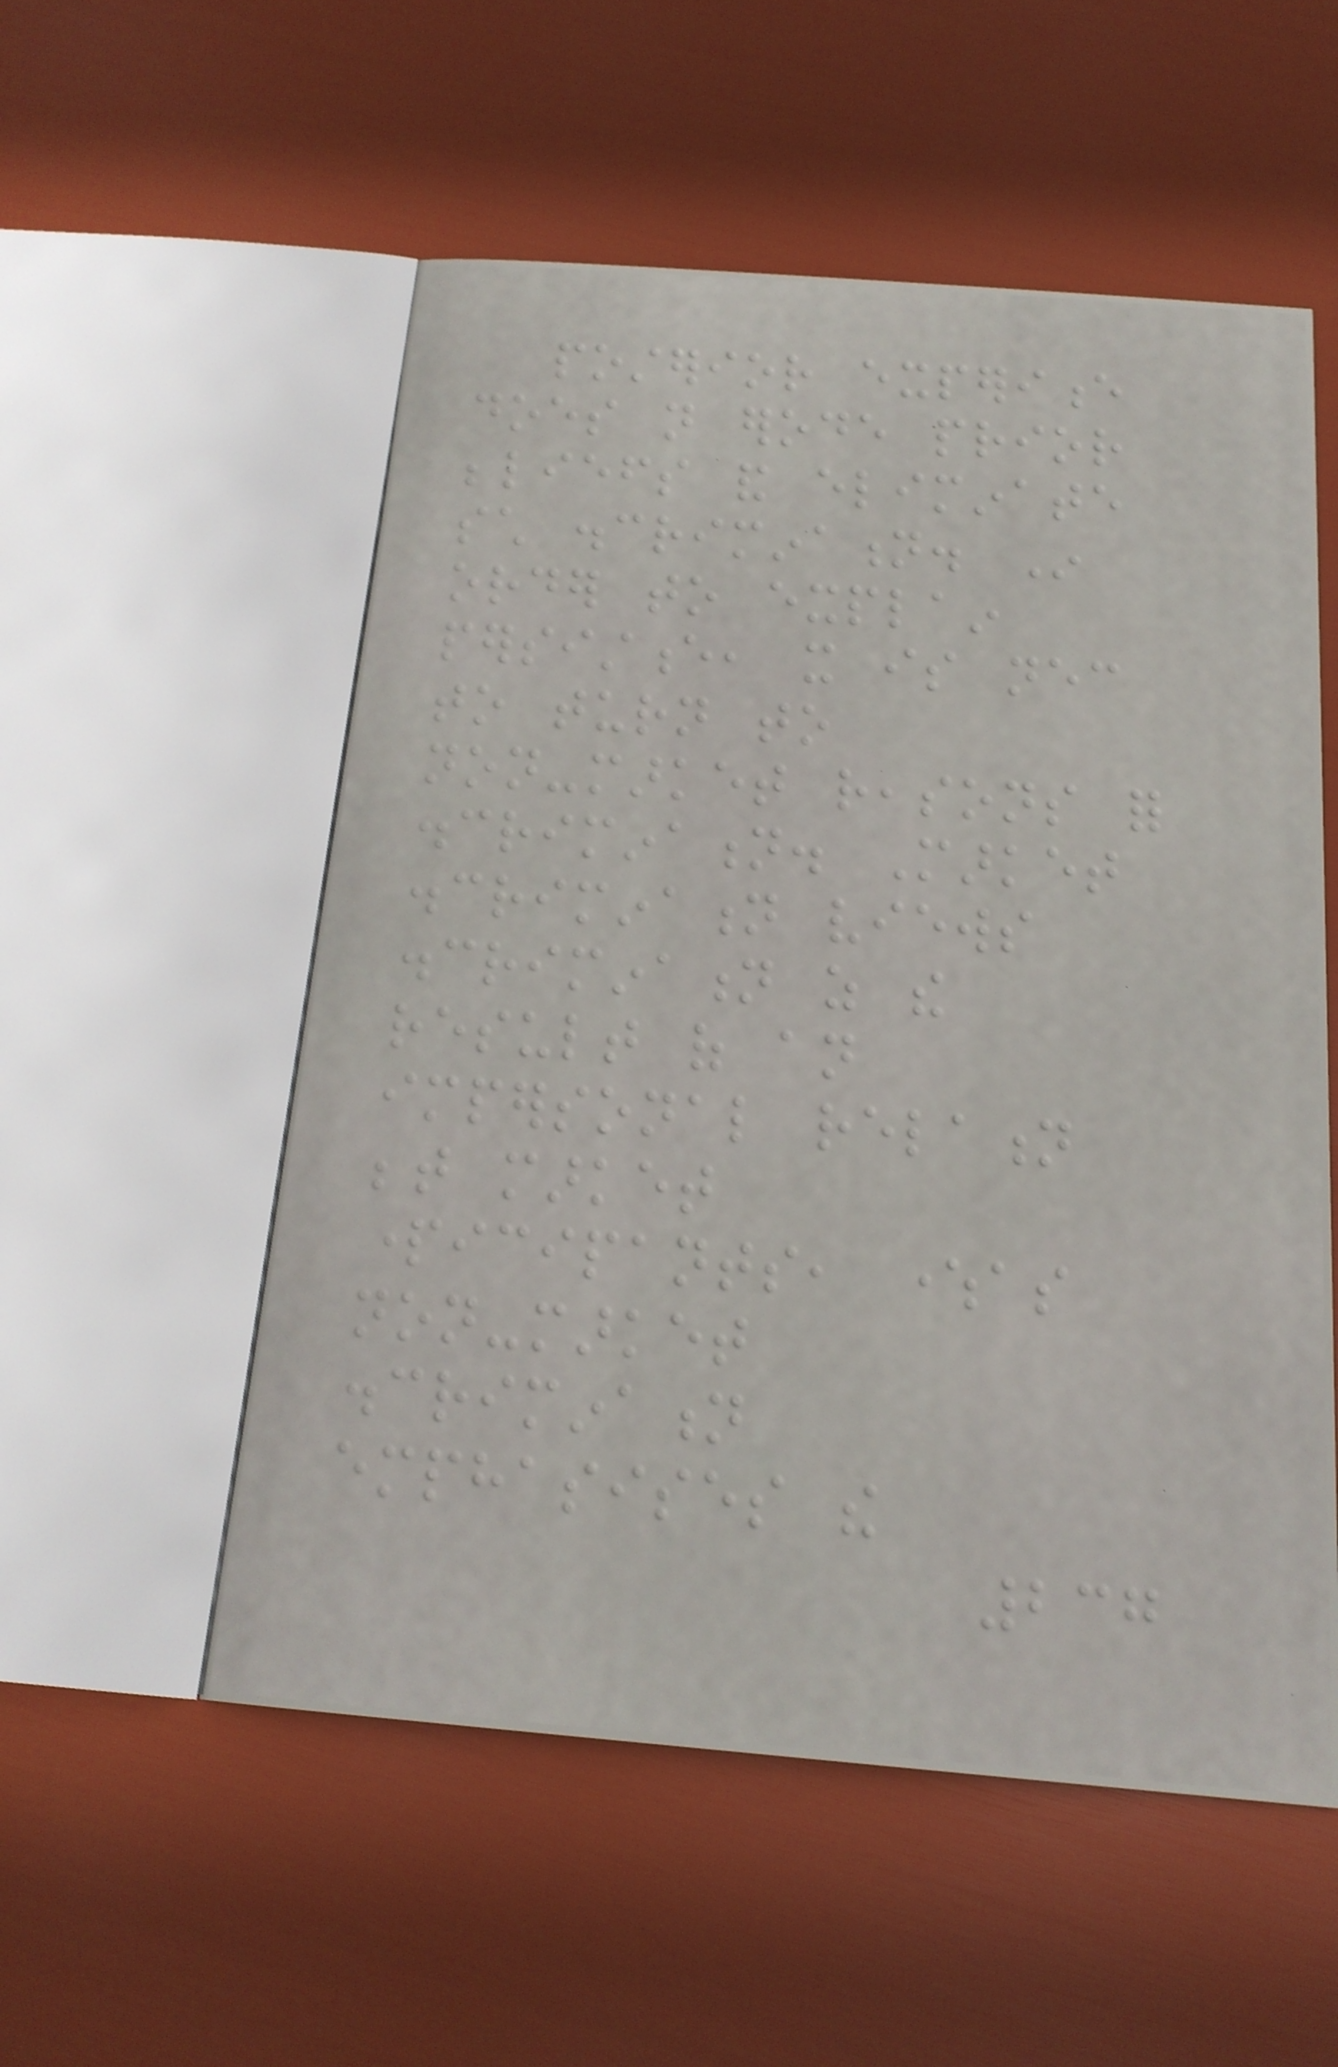posterior experience
does not erode prior
beliefs and eliminate
such discrimination. In
order to explain
persistence, it is necessary
to turn to
non-market reasons for
discrimination. Market
discrimination views
discrimination as the
result of an
impersonal relation
between market
participants, whereas
non-market
discrimination
emphasises the
237
